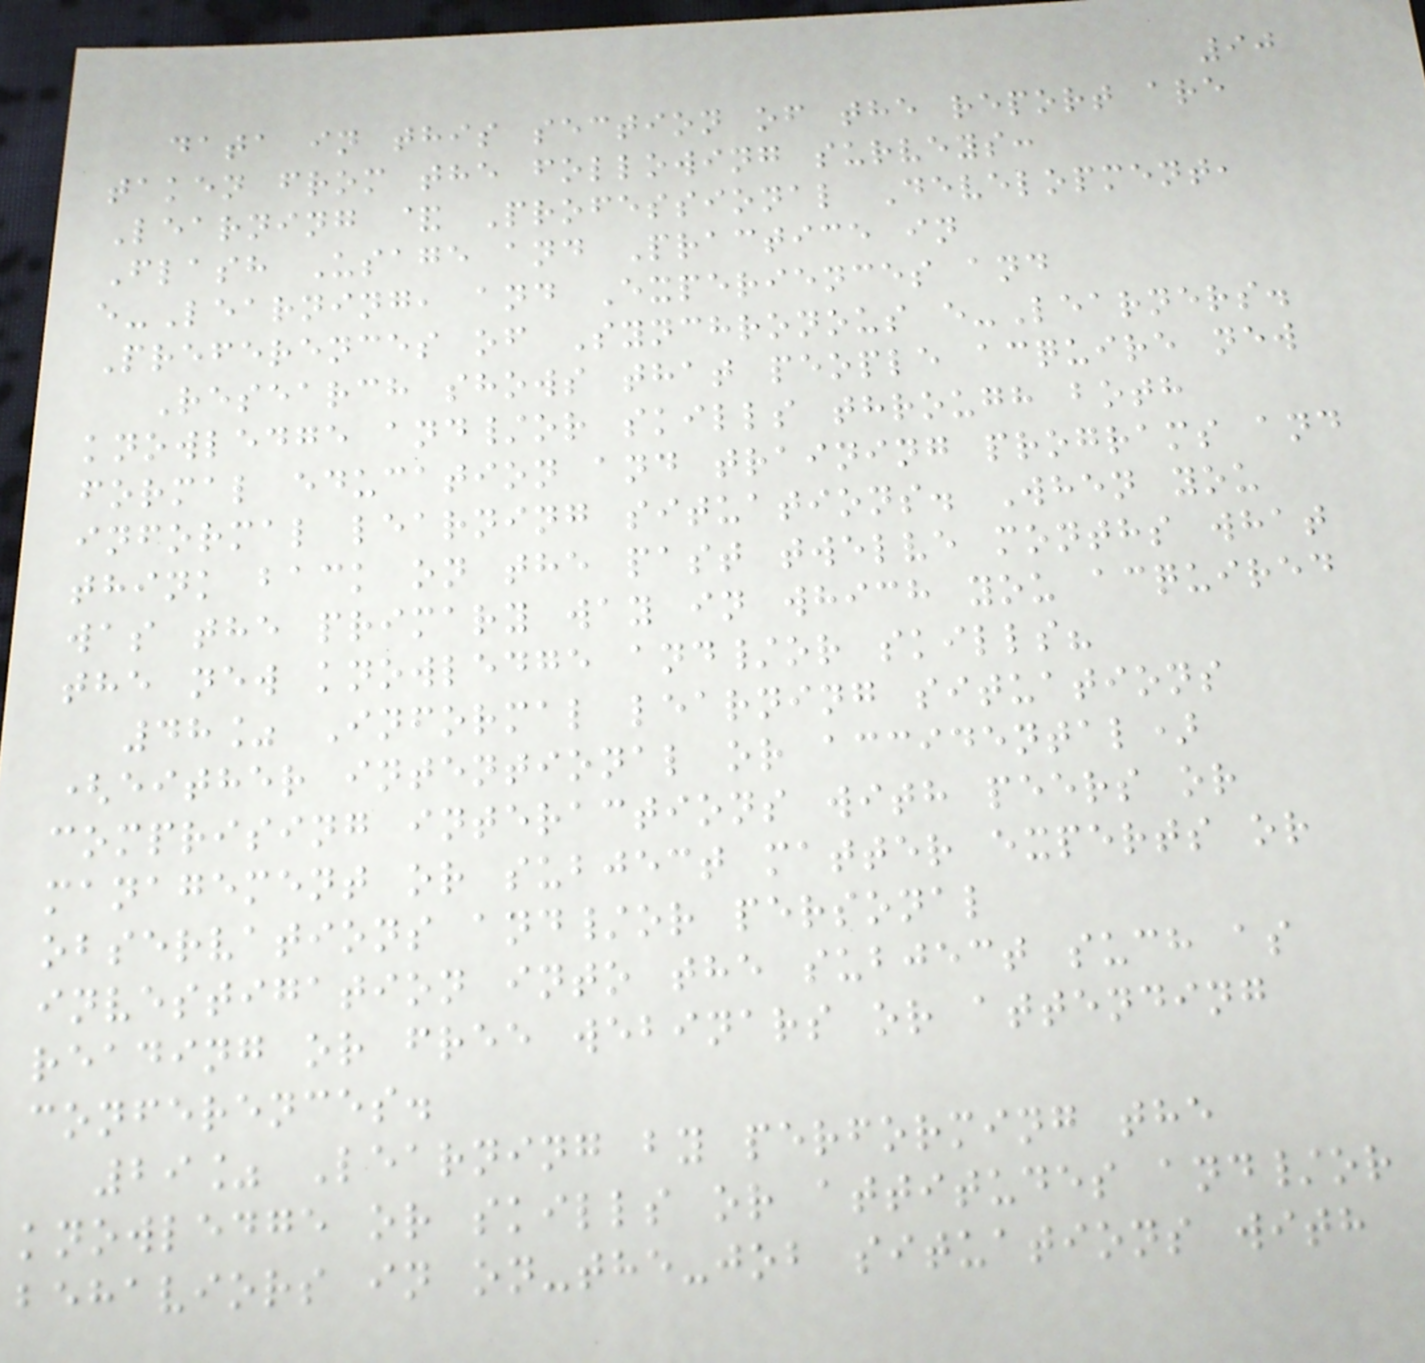90
data in this section of the report are
taken from the following surveys:
Learning & Professional Development,
Flash Usage and Practice in
e-Learning, and Experiences and
Preferences of Synchronous e-Learners.
Research shows that people acquire new
knowledge and/or skills through both
formal education and training programs and
informal learning situations. When you
think back on the past twelve months what
was the primary way in which you acquired
the new knowledge and/or skills?
48% Informal learning situations
(either intentional or accidental)
comprising interactions with peers or
management or subject matter experts or
observations and/or personal
investigation into the subject such as
reading or free webinars or attending
conferences.
29% Learning by performing the
knowledge or skills or attitudes and/or
behaviors in on-the-job situations with
